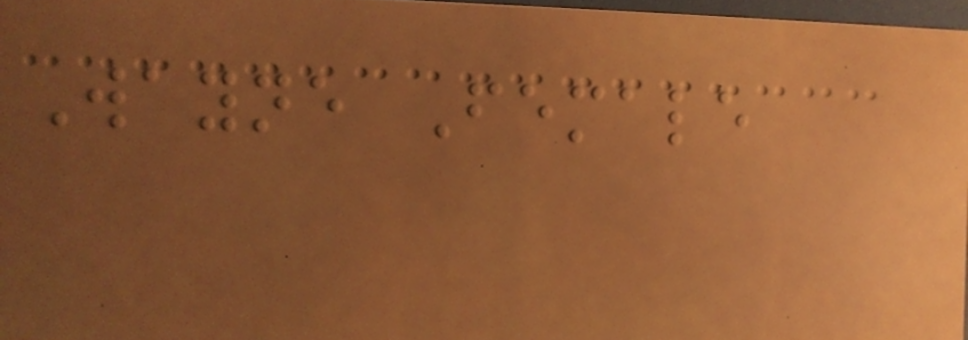Wayne Female
